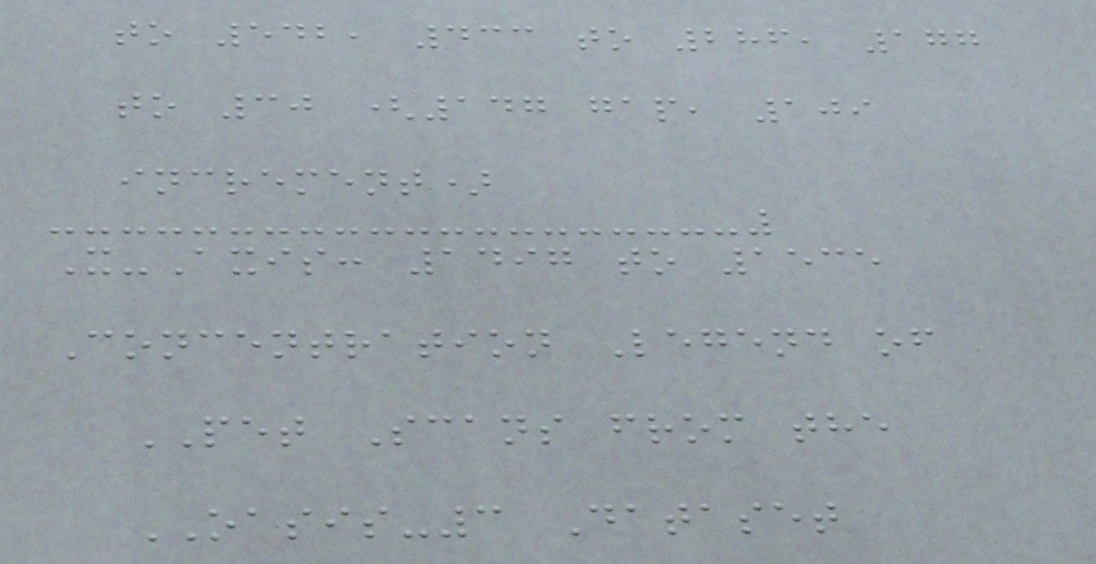to 542, 433 to 286, 177
to 30 (147 gap, 109
increment)
X-Axis: 1497 to 1535
Concentration Legend of
PET Scans from the
OASIS-3 Dataset
